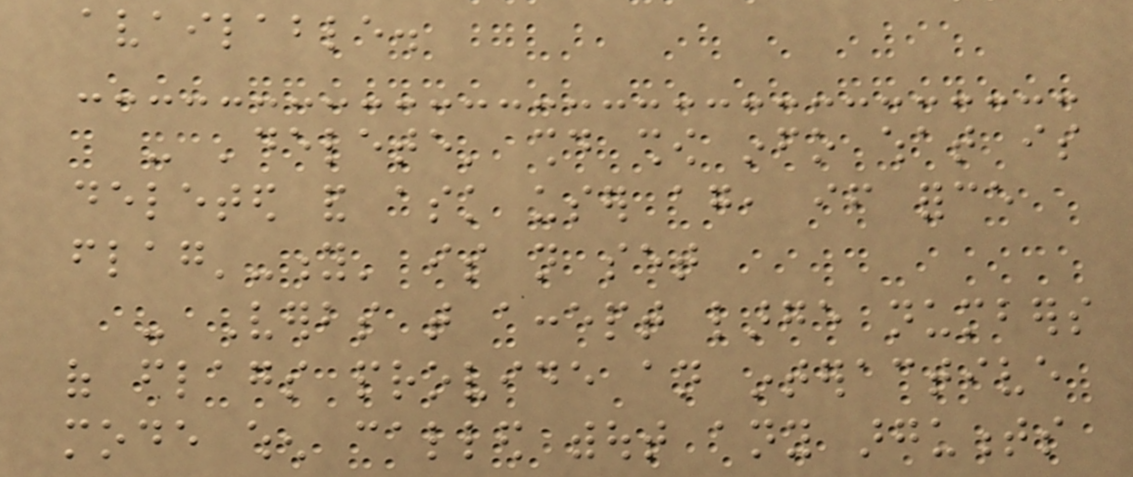available.
- 'delete' should show info what is
deleted and ask user again, if force
flag'-y' is not set
- Verbs that accept large numbers
of flags provide an interactive
mode when called without any arguments
